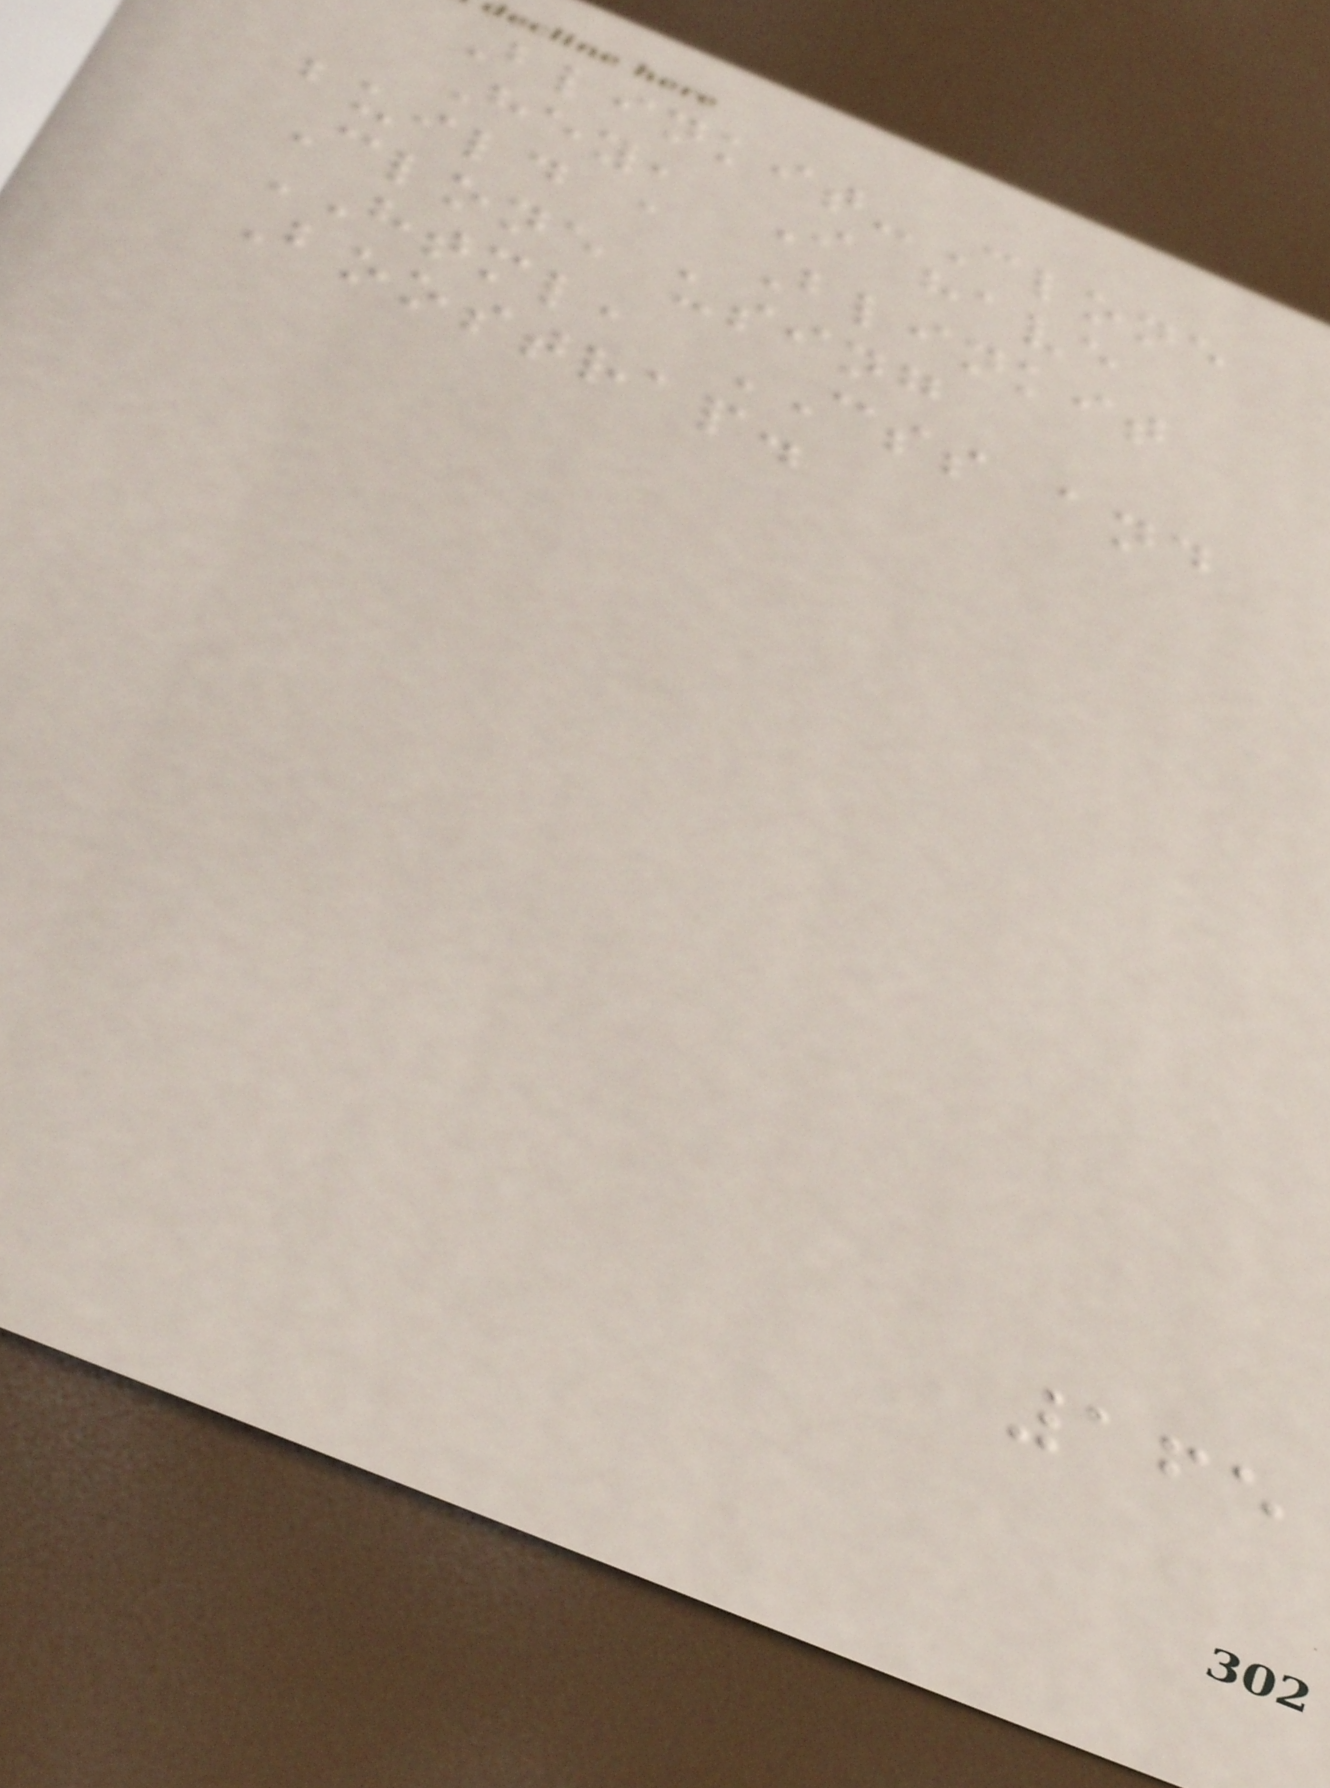Blinkit-Clone
Hey, I have
build a Blinkit
Clone using
HTML, CSS and
Boostrap.
165
